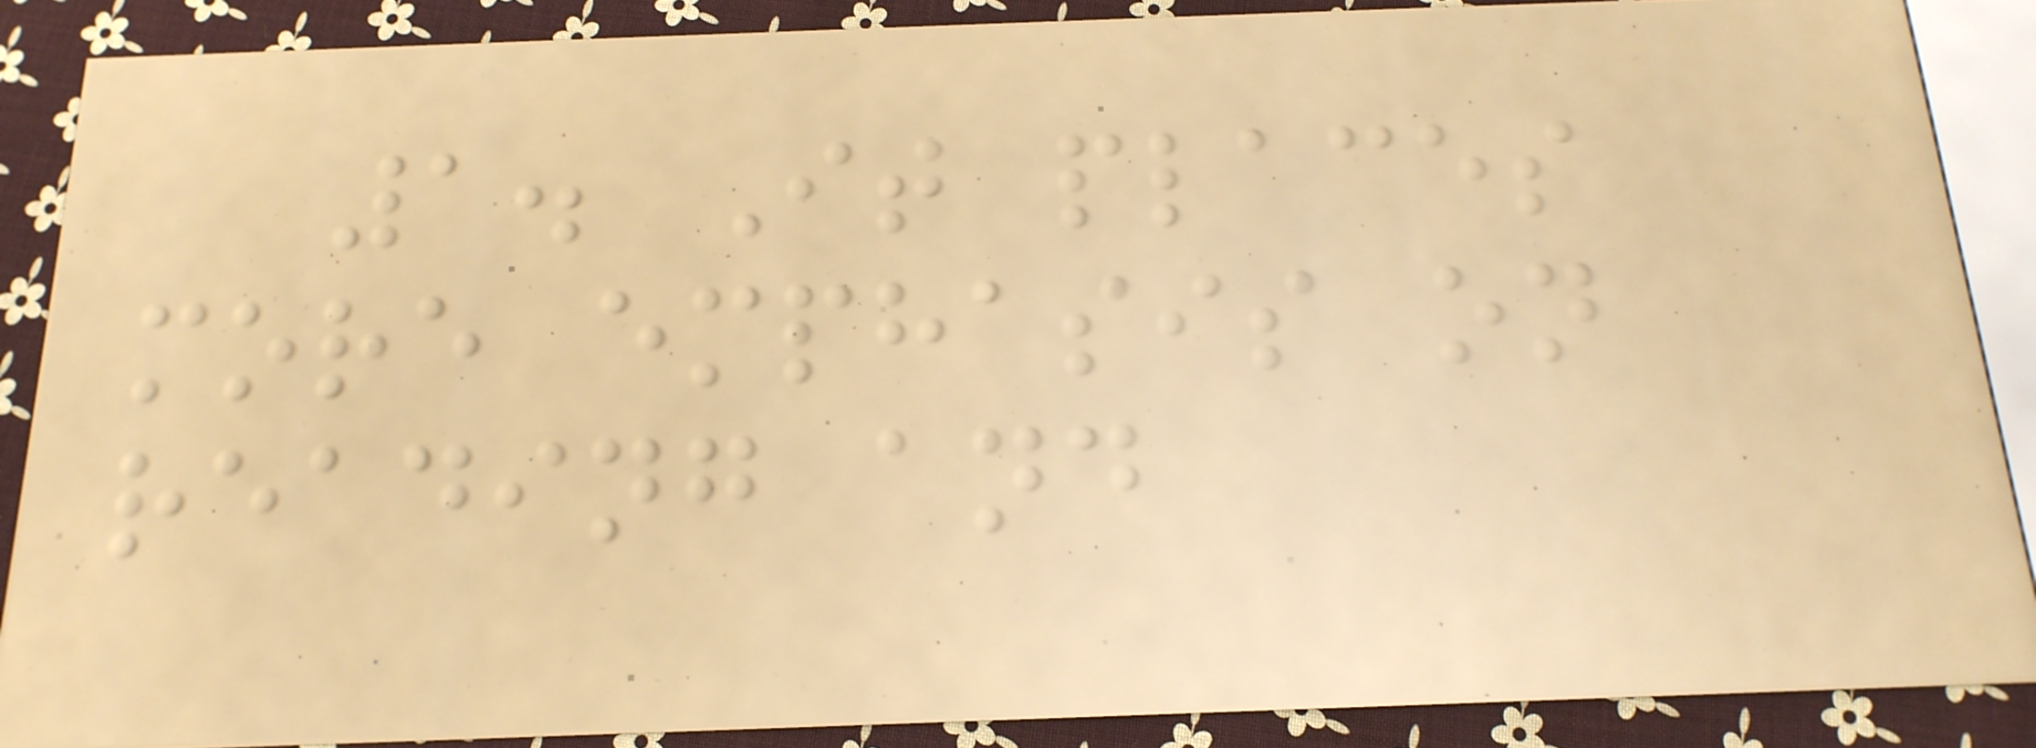1. It places
more emphasis on
reading and
